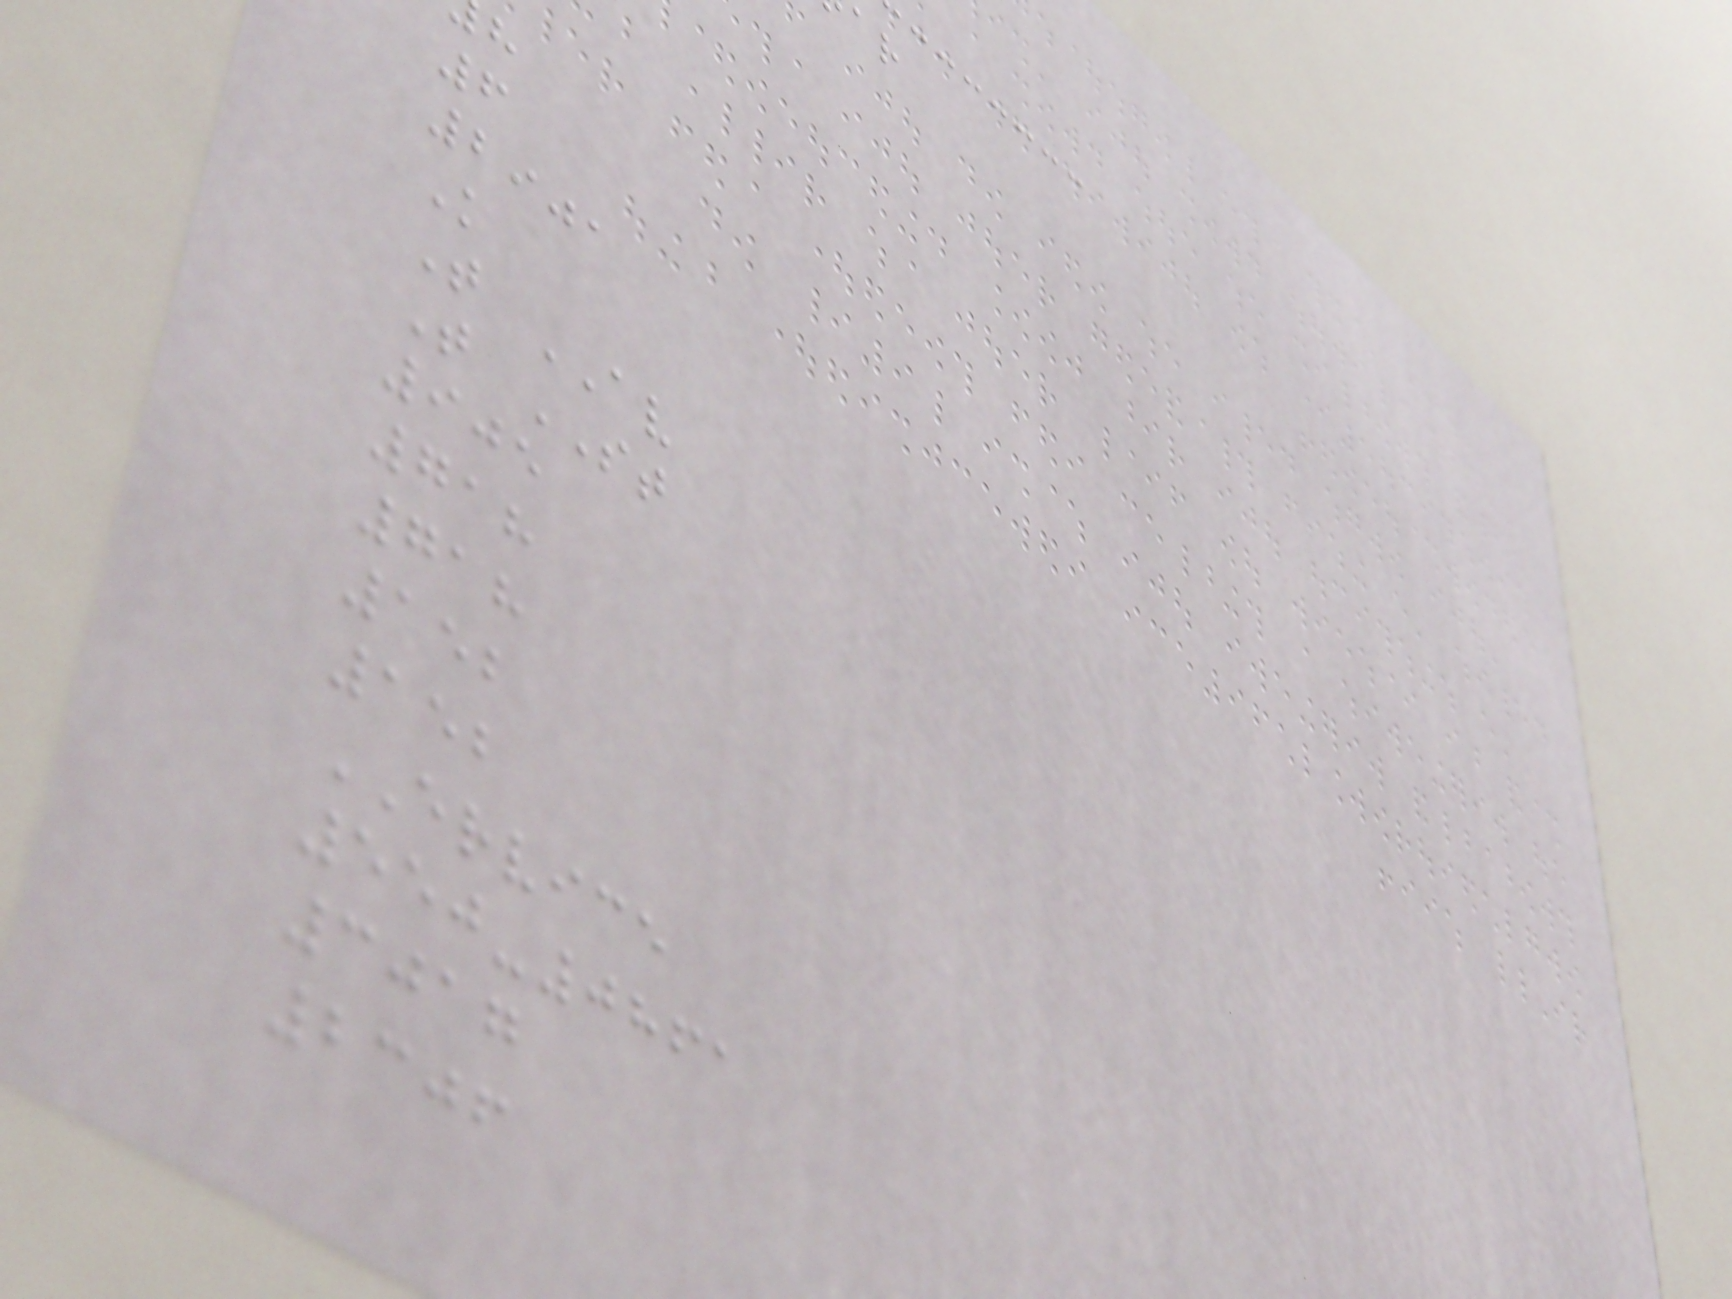6
2901
K
T AV
T ST
905
718
718
152
152
ERVICE
550-0861
3017
2306
